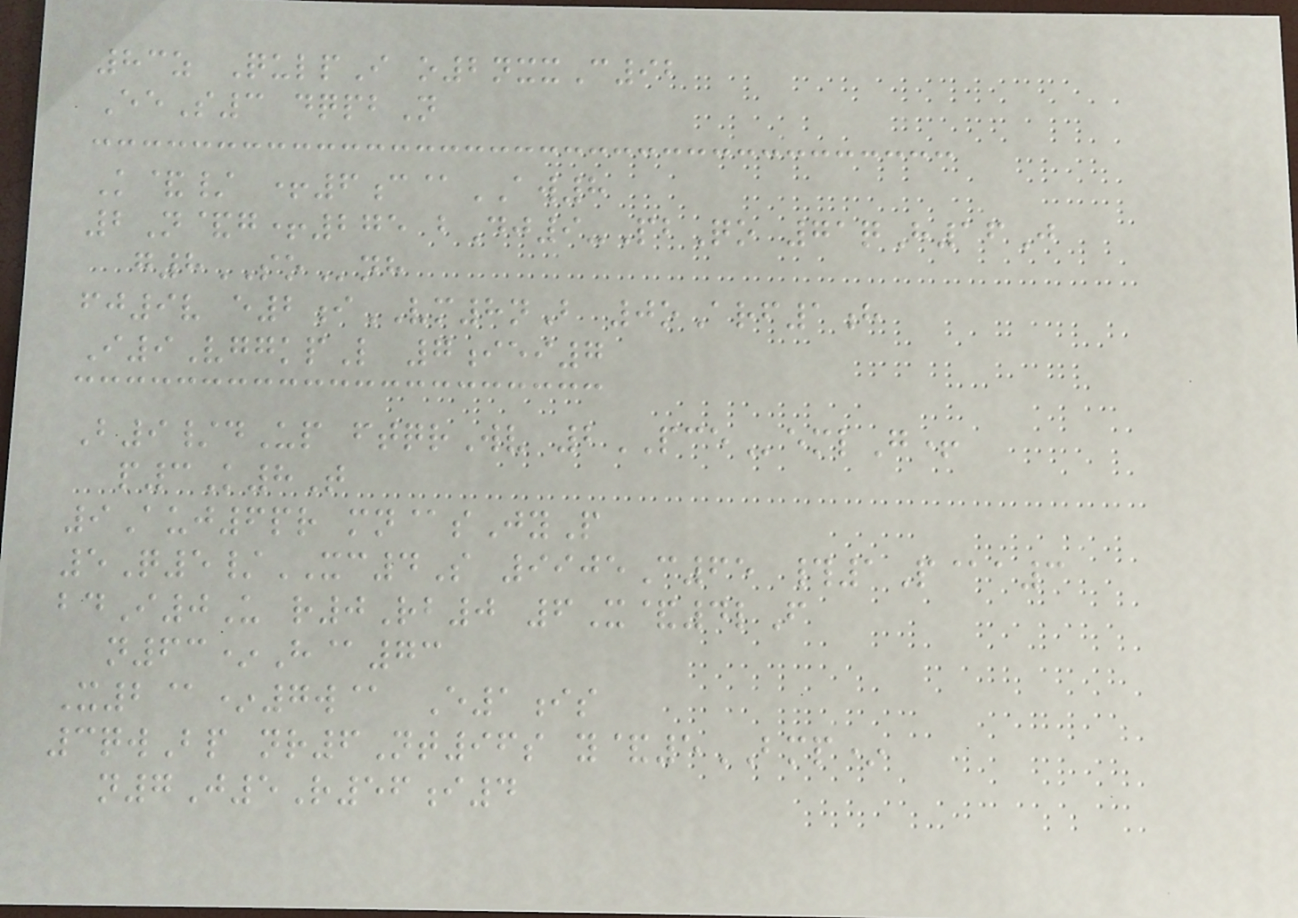83z QulpI o2nxxC92
EeS3 dqpbN
K&/ +6c@AW8
2N&g+275 bDj9-PbQo 71qH16J
g8SOnh
fj9v e2iVM8nB 0oArf1h
I9VggkpL 7iei7
B9/dUp ftqrWv 2PCEemlG+
p3K8T
9Auj6pr mn@sJyP
5Q5/XC4S 9905C65 #1P@a3
bdI0U r0Rb0 6X&4lF
n63*H@73
X2@*7w@ E1is
3qwBp nr6Nt96s y&5BMP*
n7J5R56i4
